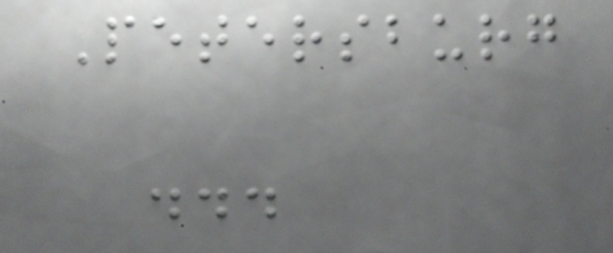Petersburg
...
